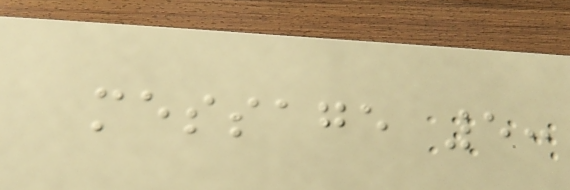message 5:
